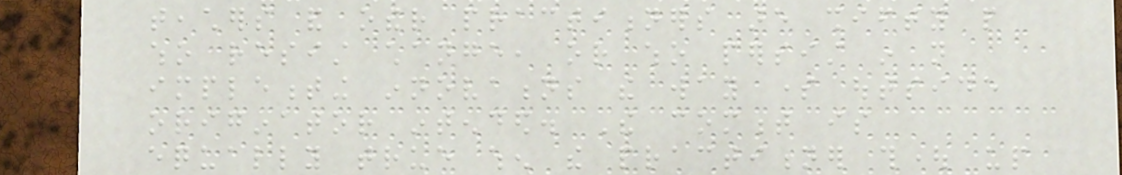teachers and other practitioners are shifty people
who resist change, or who persist in not
implementing innovations the way some outside
originator intended. The comment is
equally true when the practitioner thought up
